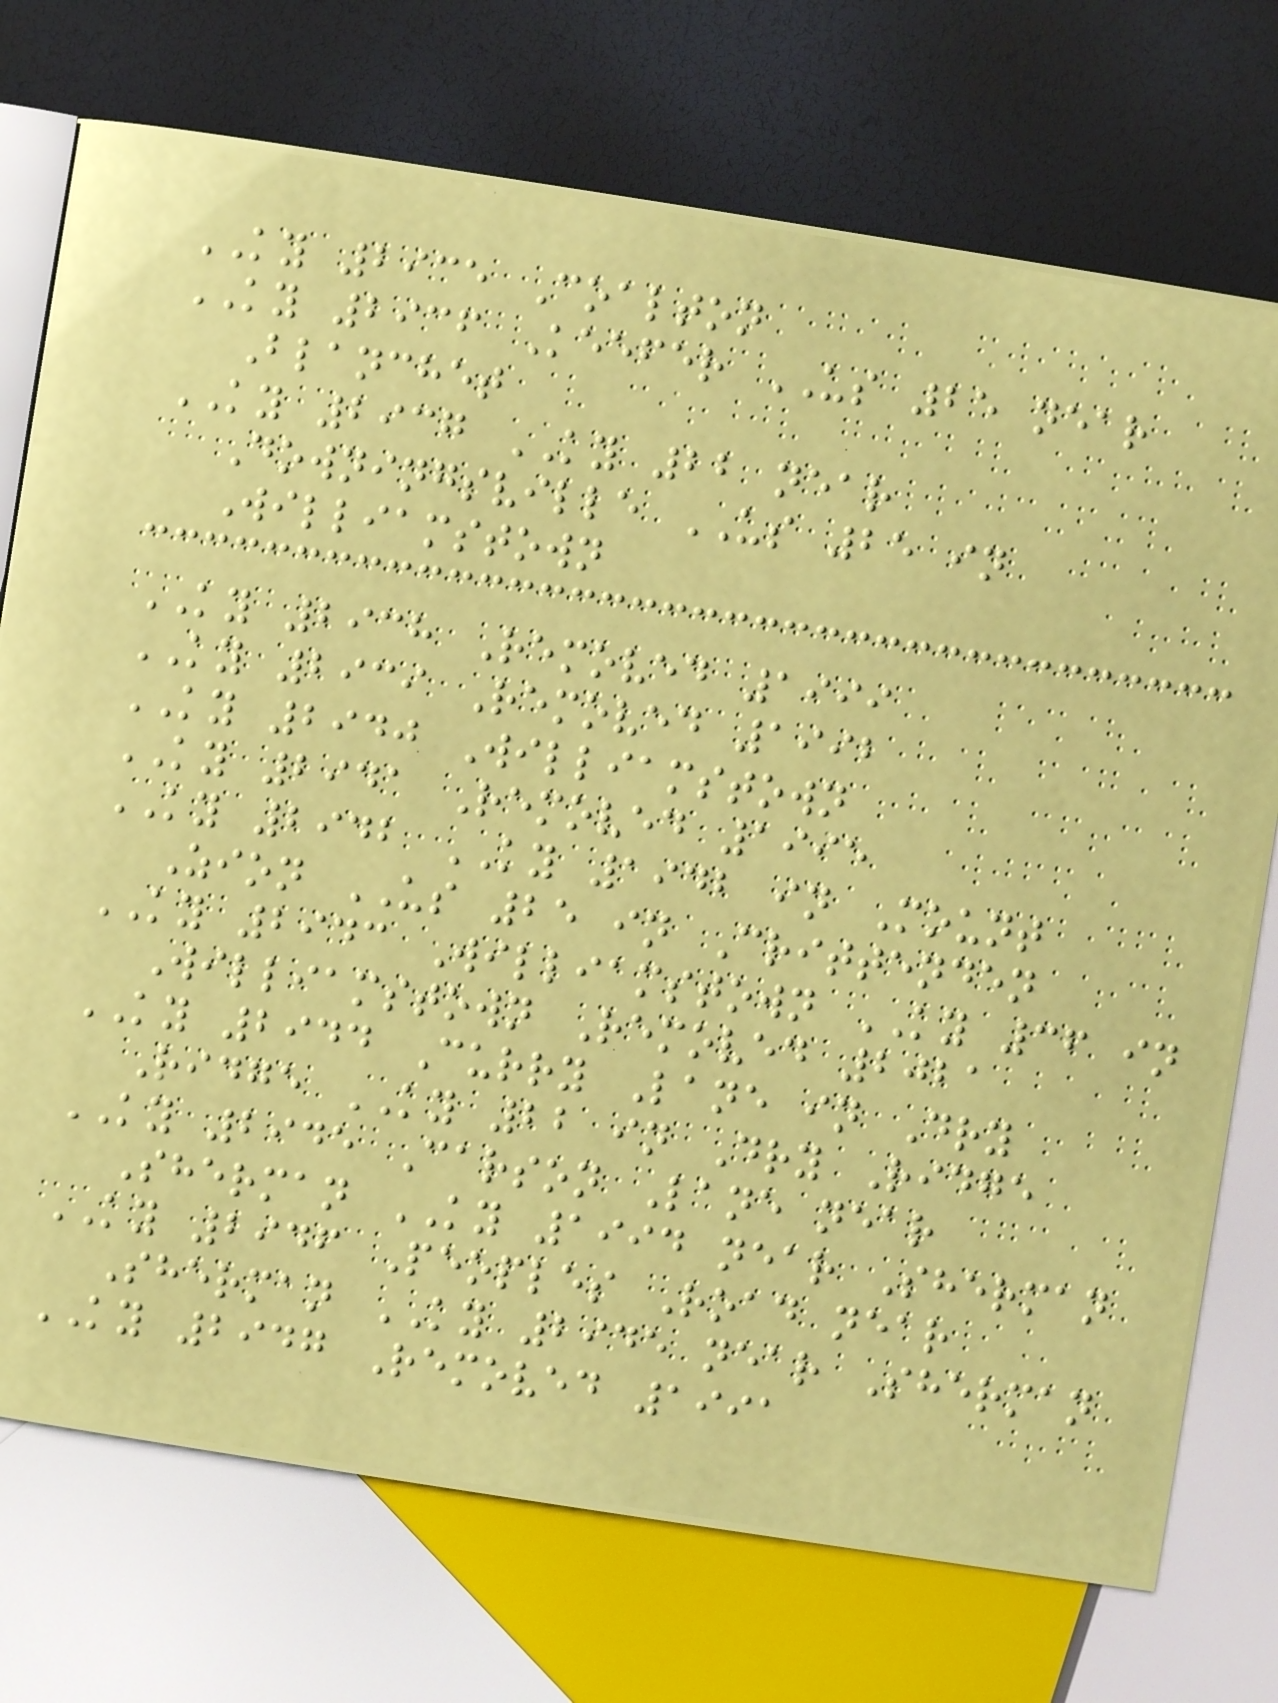KY 2935 Coalton
KY 2936 Keefer US 25 near
Blanchet
KY 2937 KY 22 near
Downingsville US 25 in
Williamstown
KY 2938 Removed 1999
KY 2939 Removed 1992
KY 2940 Williamstown
KY 2941 Removed 1995
KY 2942 KY 1942 in Mount
Zion US 25 in Crittenden
KY 2943 Williamstown KY 36 in
Williamstown Removed 2021
KY 2944 Curry Lane in Dry
Ridge KY 22 in Dry Ridge
KY 2945 Carson Lane near
Sherman KY 1994 near Sherman
KY 2946 Peoples Road near
Sherman KY 2945 near Sherman
KY 2947 Removed 1991
